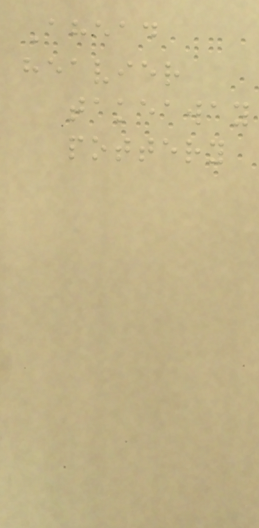Ahead
heavier
takeaway
pottery
